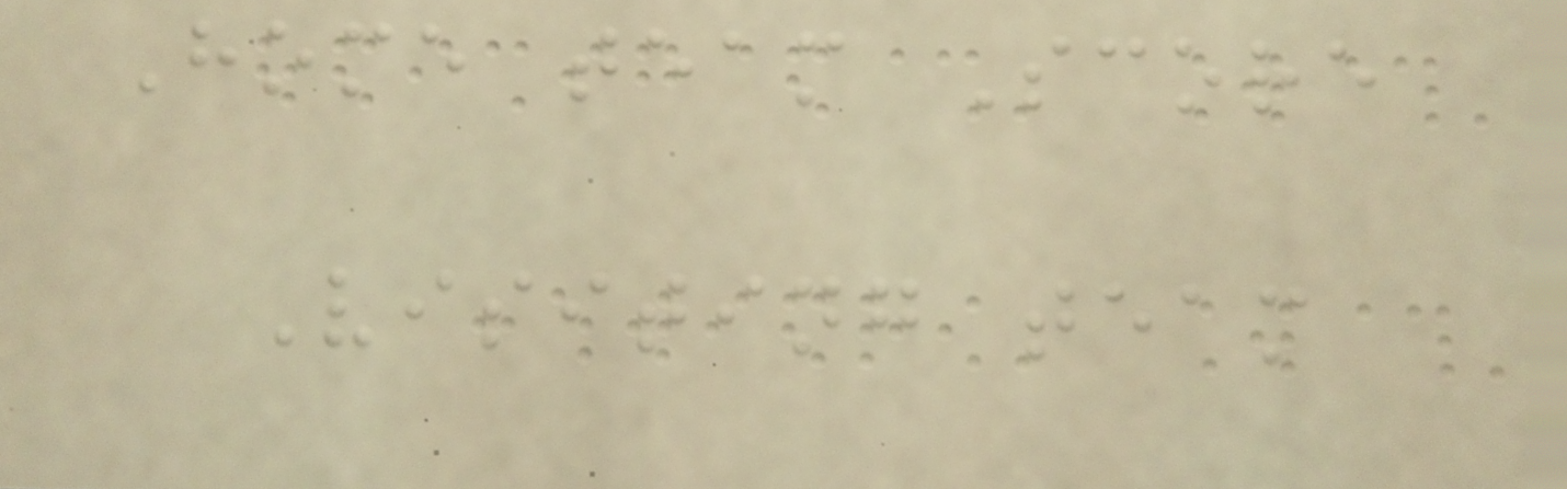Home team Score
Visiting team
